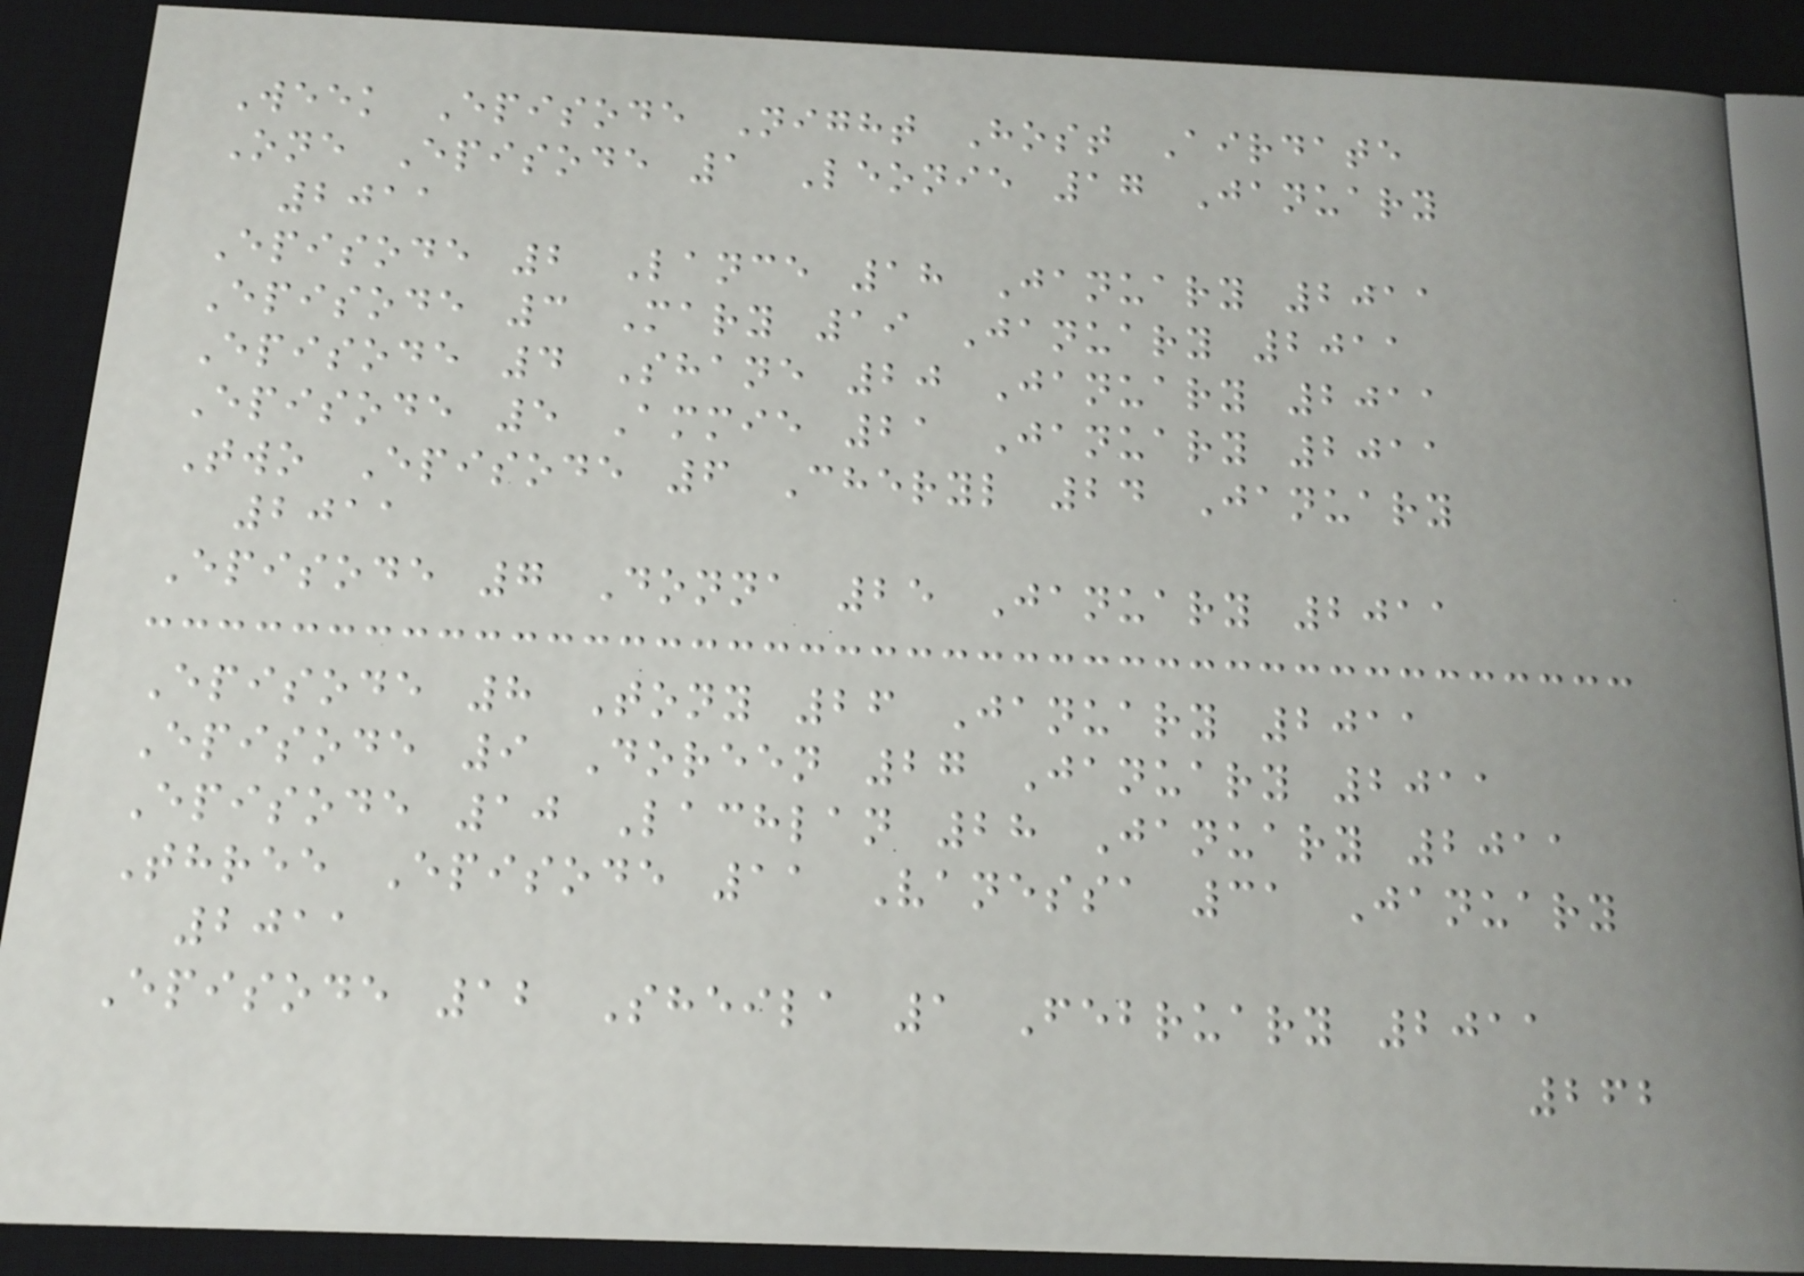Week Episode Night Host Airdate
One Episode 1 Leonie 17 January
2011
Episode 2 Lance 18 January 2011
Episode 3 Mary 19 January 2011
Episode 4 Shane 20 January 2011
Episode 5 Ammie 21 January 2011
Two Episode 6 Cheryl 24 January
2011
Episode 7 Donna 25 January 2011
Episode 8 Tony 26 January 2011
Episode 9 Doreen 27 January 2011
Episode 10 Lachlan 28 January 2011
Three Episode 11 Vanessa 31 January
2011
Episode 12 Sheila 1 February 2011
262
